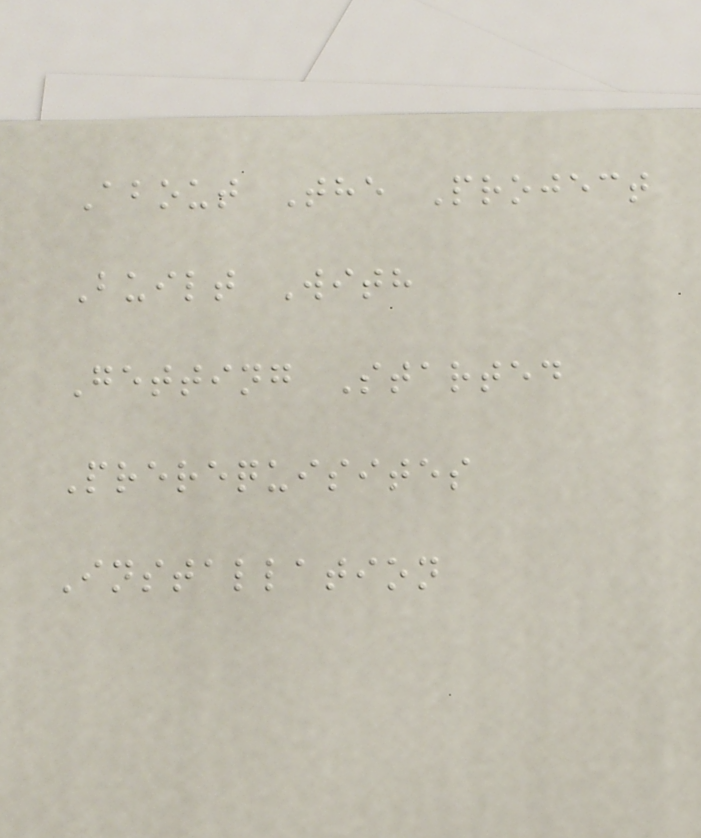About The Project
Built With
Getting Started
Prerequisites
Installation
